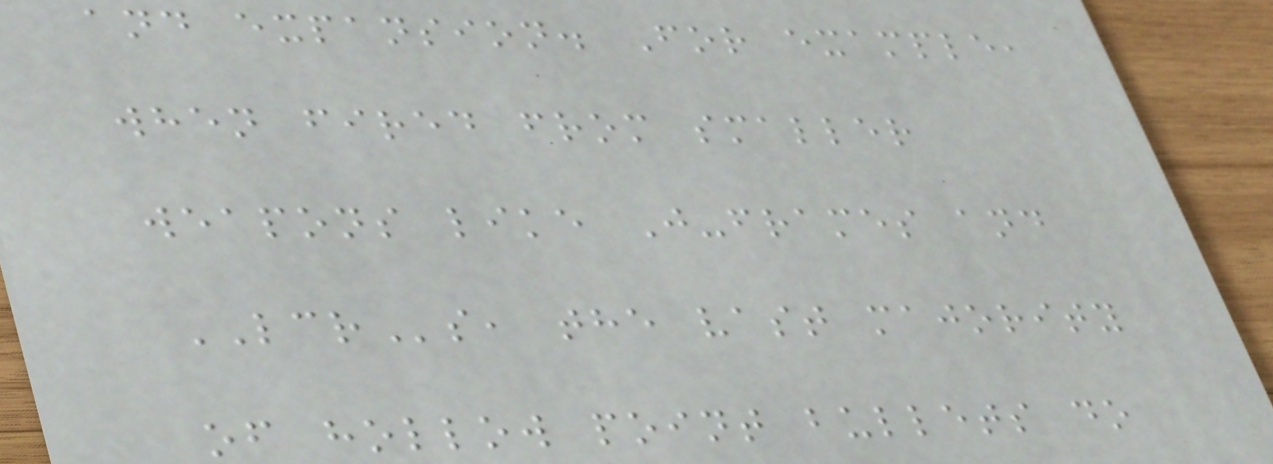and expansion. For example,
when fired from smaller
weapons like J-frames and
LCRs, the vast majority
of hollow point bullets do
